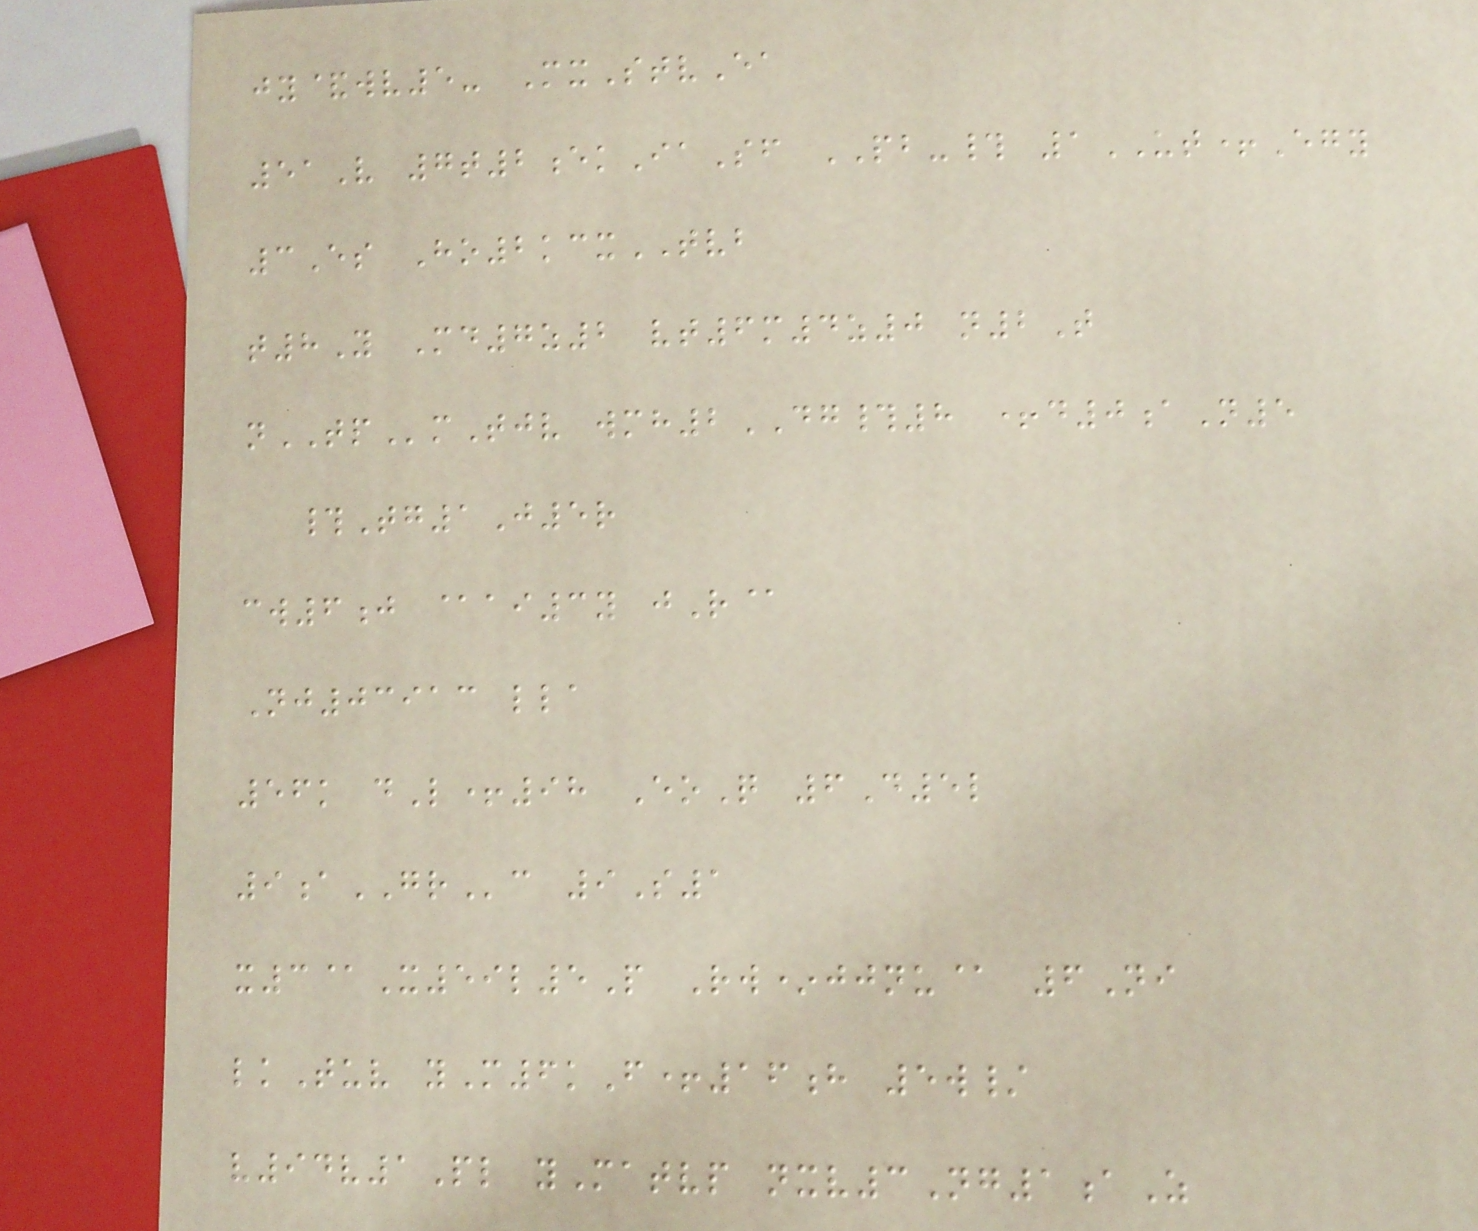jy&wv5- MxStvEa
51V 7t2ekIaSf PB-# 1UT+Egy
3Es Ho2kcxTVB
t8Y Md7z2 vt6m4z0 n2T
nTPmTjv wmh2DG#8 +d0aN5
#Tg1J5r
cw6j @ai3y jR@
Nj03913 lla
56k dL+98 EoQ 6D5l
9aGRc 9S1
x3@X59l5P Rw*jjnu@ 6Ni
lkTuv yM6kF+16h 5w/
v94v1Pl yMatvp nxv3Ng1aZ
